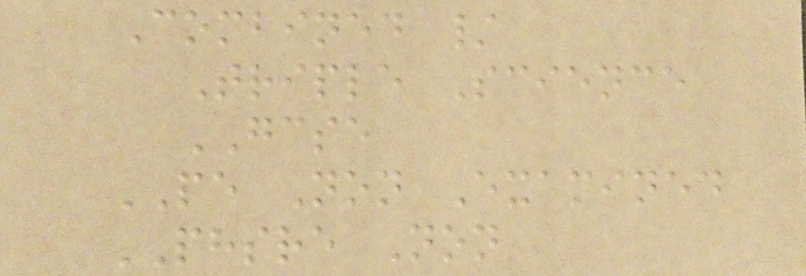Combined /
Triple Science
GCSE
PE Non Examined
PHSRE Non
